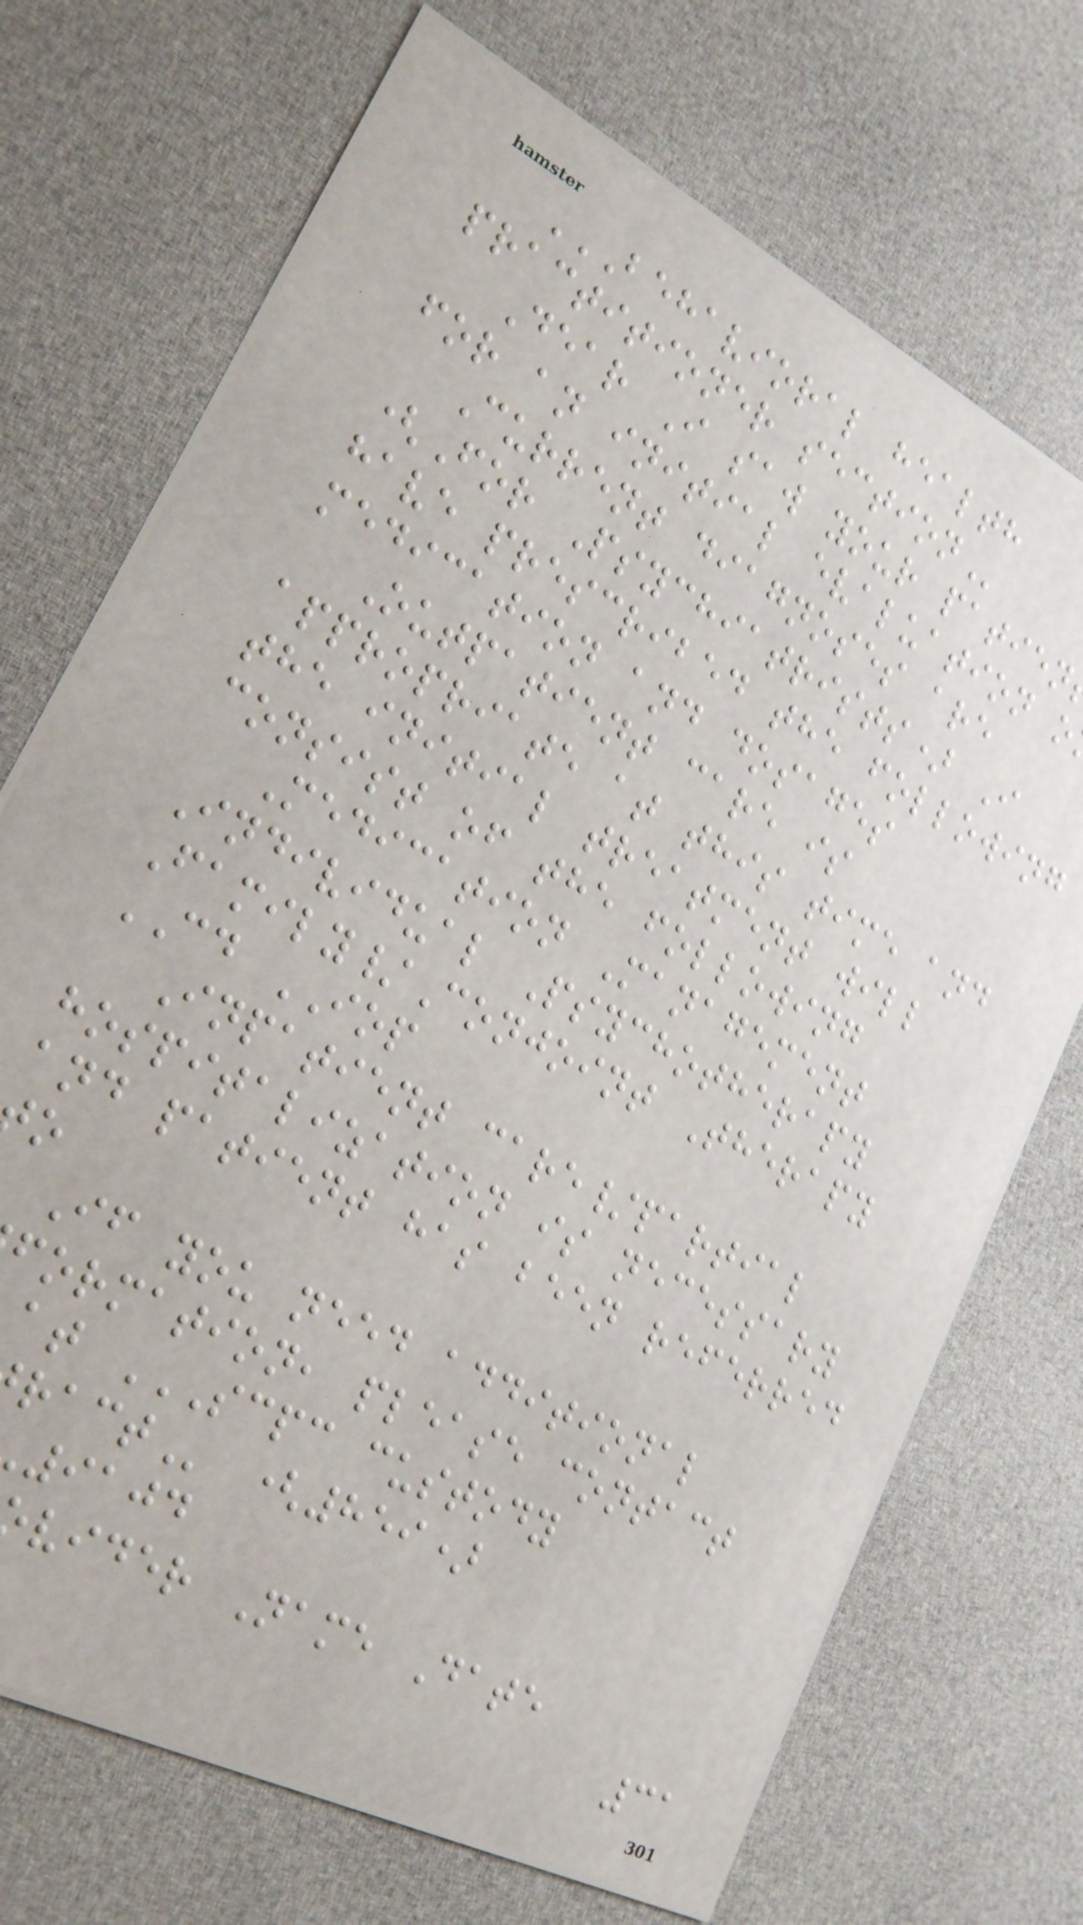BEHAVIORAL HEALTH
practitioner
Dear I saw your patien
for an initial evaluation o
Current diagnoses are
(For Psychiatrists) I
have prescribed the following
medication and dosages
Outpatient care is
appropriate at this time and
the initial treatment will
consist of the following
Medication Management
Individual Psychotherapy
Family/Conjoint Therapy
CD IOP
Inpatient care/partial
hospitalization is necessary
and patient has been referred
If you need additional
formation, please contact
(859)
9104
vider Name Date
31
